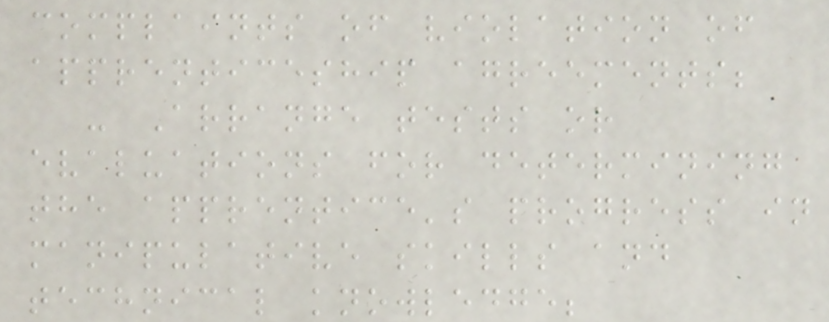complaints of violation of
apprenticeship agreements;
- Arrange tests or
evaluations for determining
the apprentice's progress in
manipulative skills and
technical knowledge;
